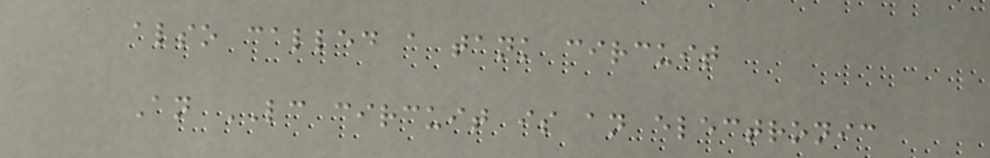also called a tank circuit
An LC circuit is an electronic
